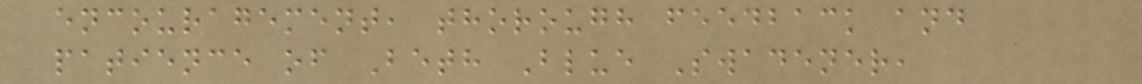encouragement, thorough feedback and
patience of Beth Blue Swadener,
